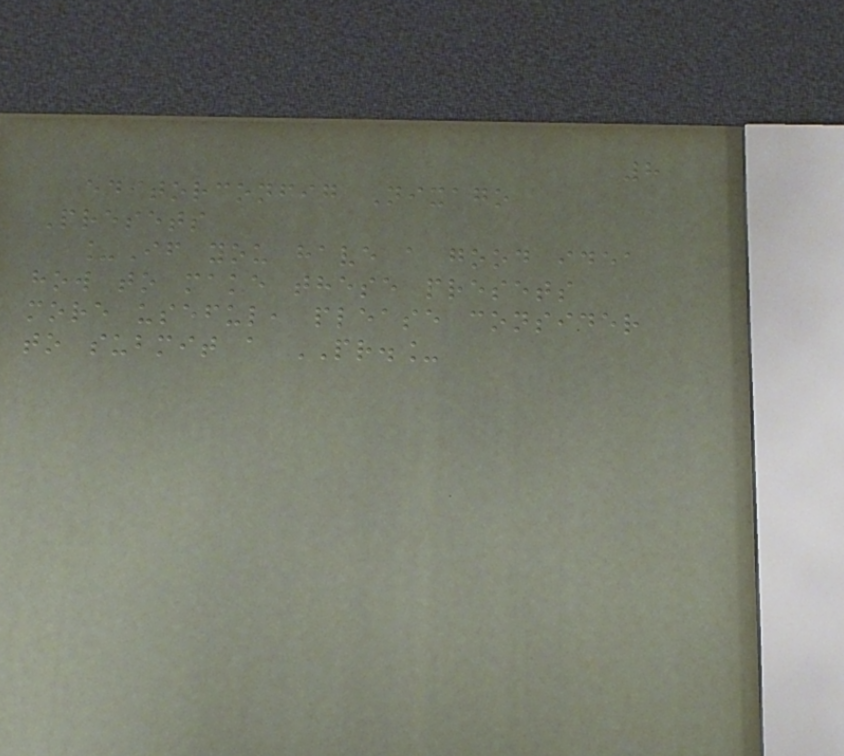8
editorconfig Nixago
Presets
_If you have a good idea
how to make these presets
more useful, please consider
to submit a PR._
